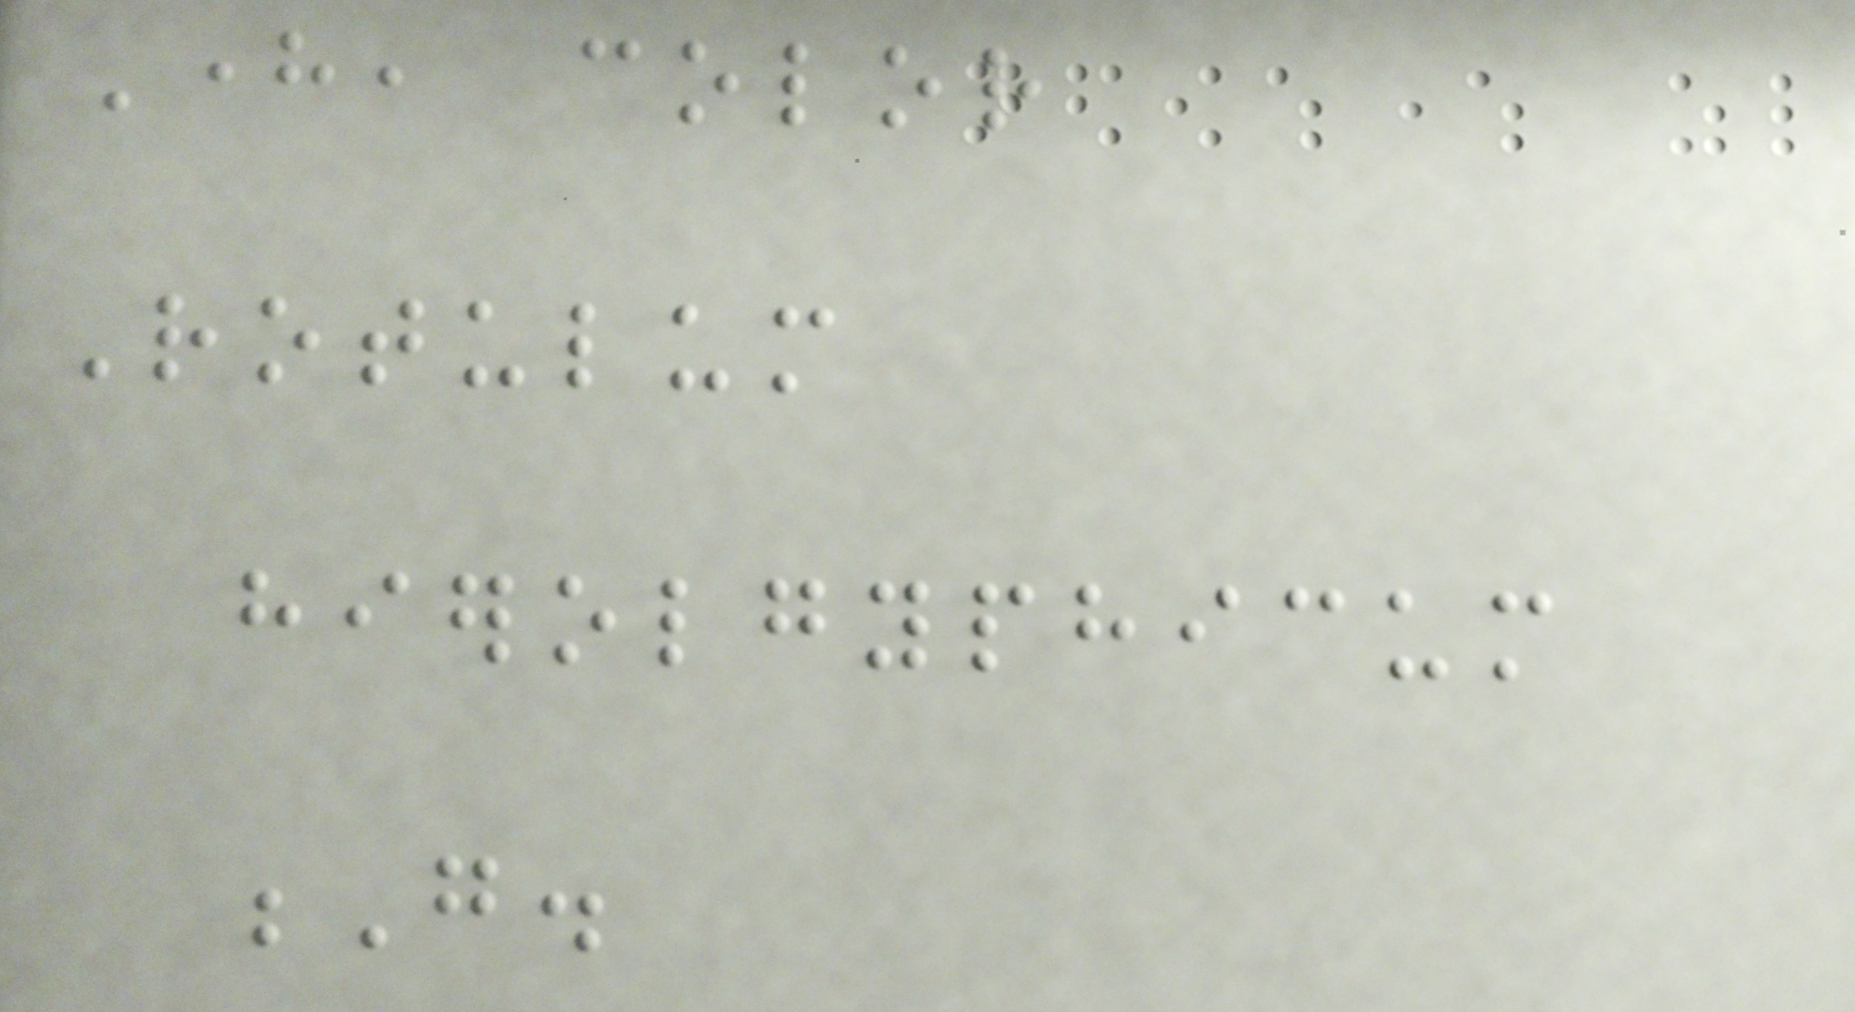Here, color
Rotulum
hierolgyphicum
G.
